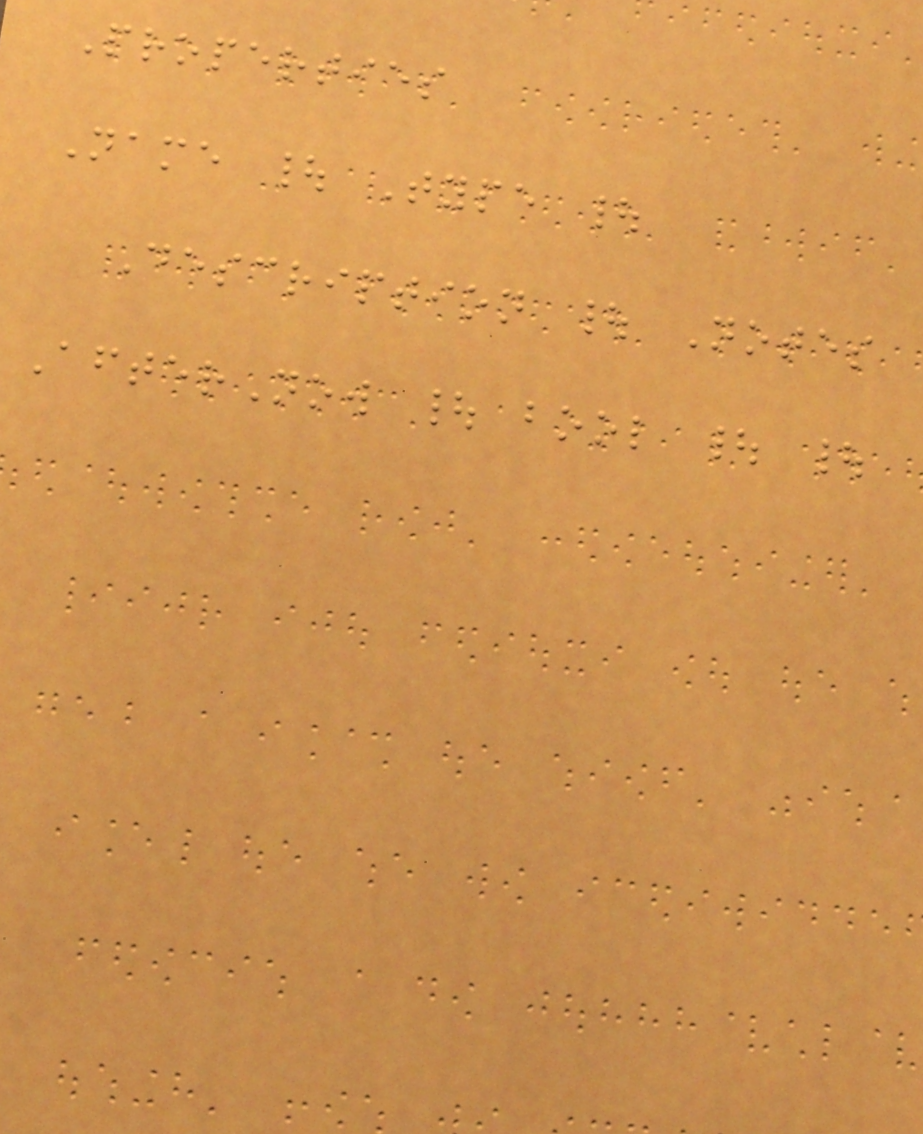Properties
Name | Type |
Description | Notes
AfterNow | bool | |
